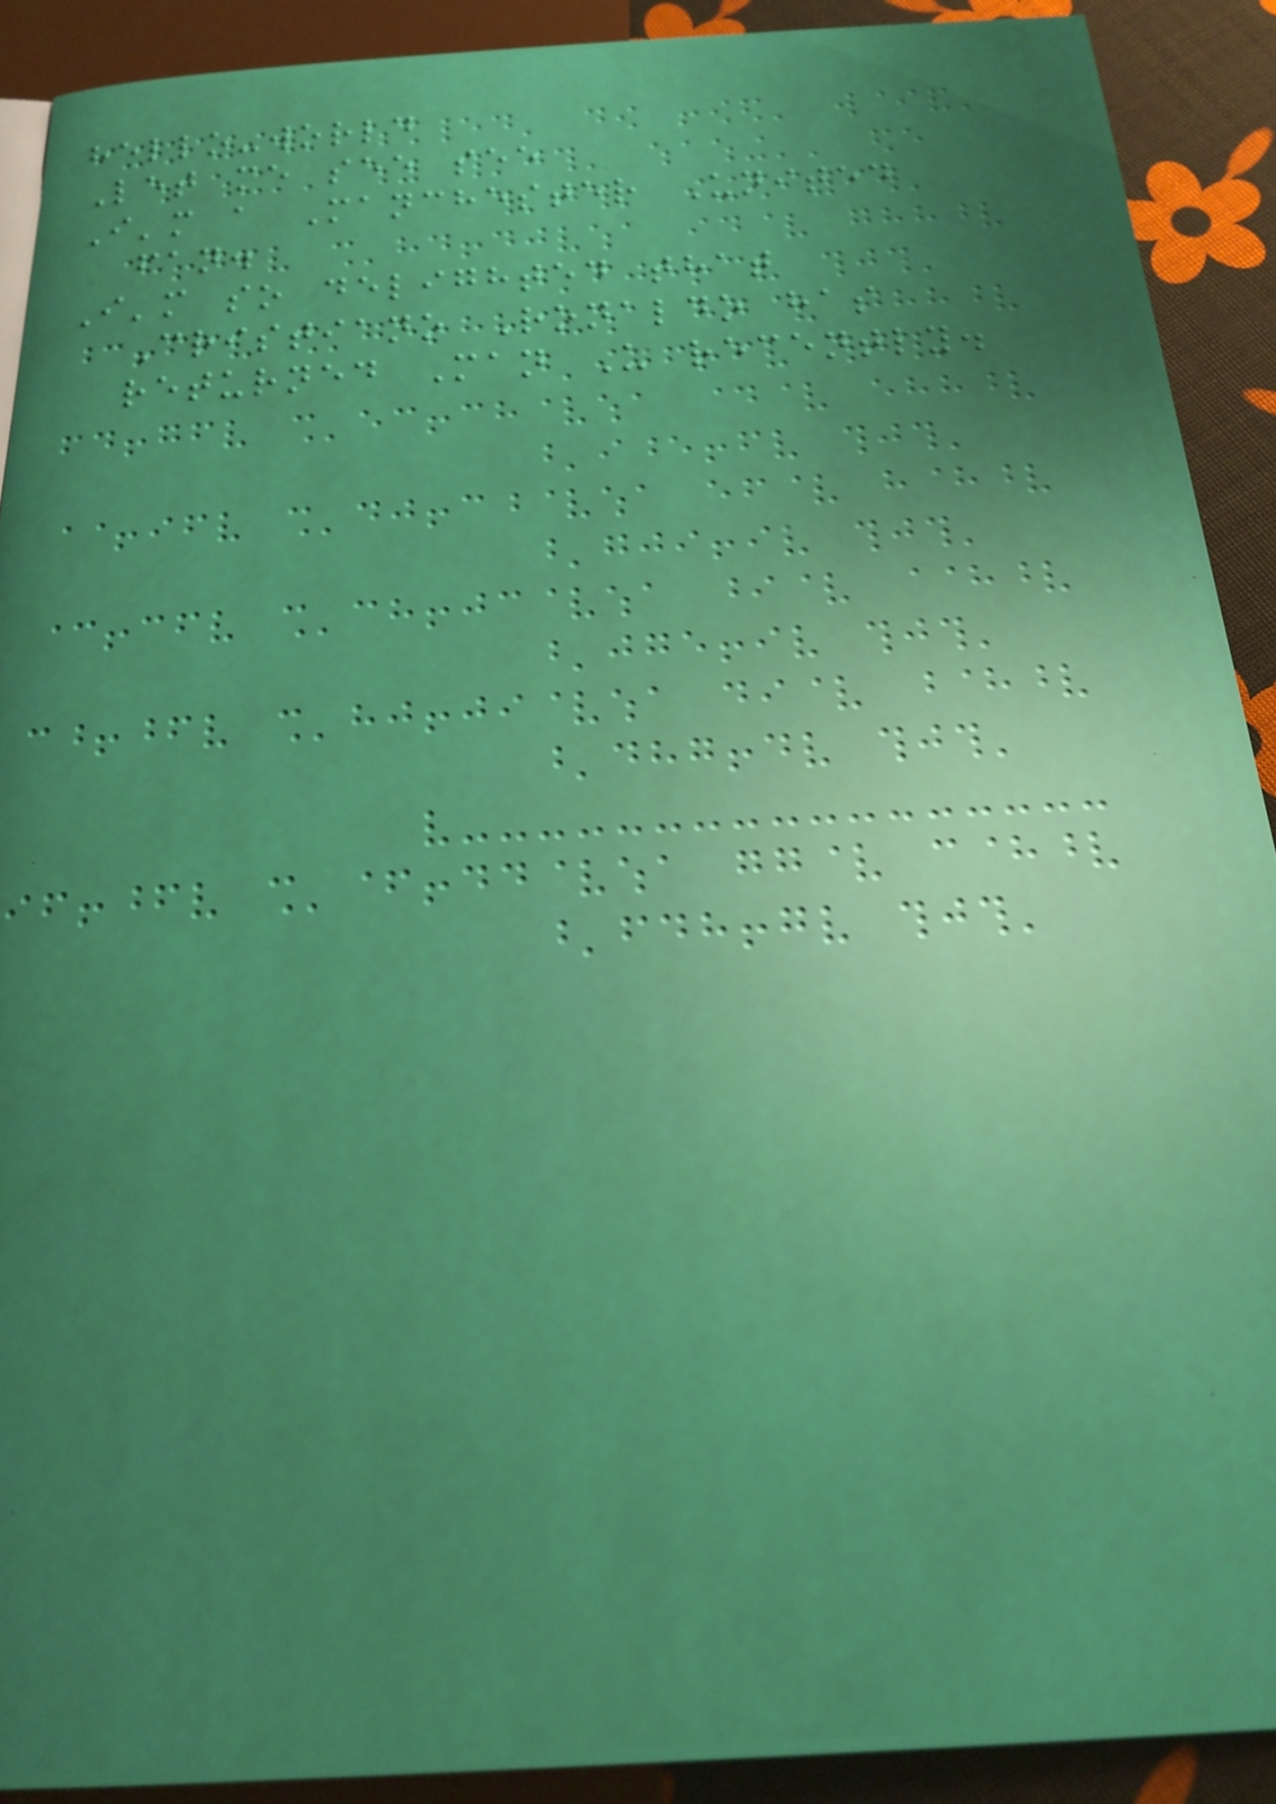hello-world
Let me see see
I'm a Manchester United
fan.
I'm so delighted that
Cristiano Ronaldo has
returned Man U recently.
